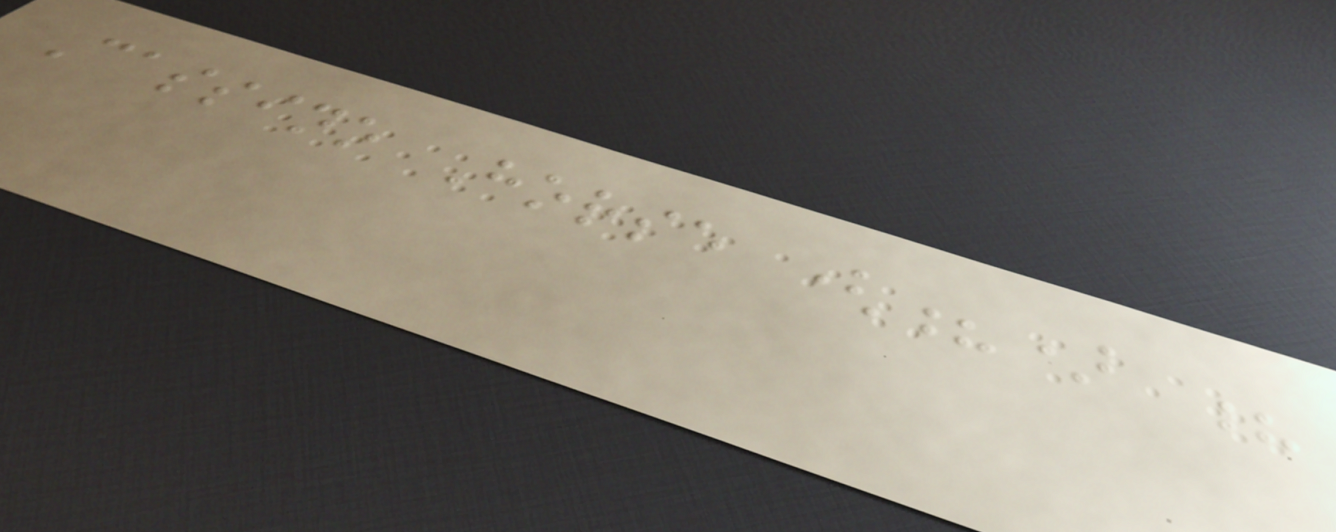Cassino Horse (?) ?
